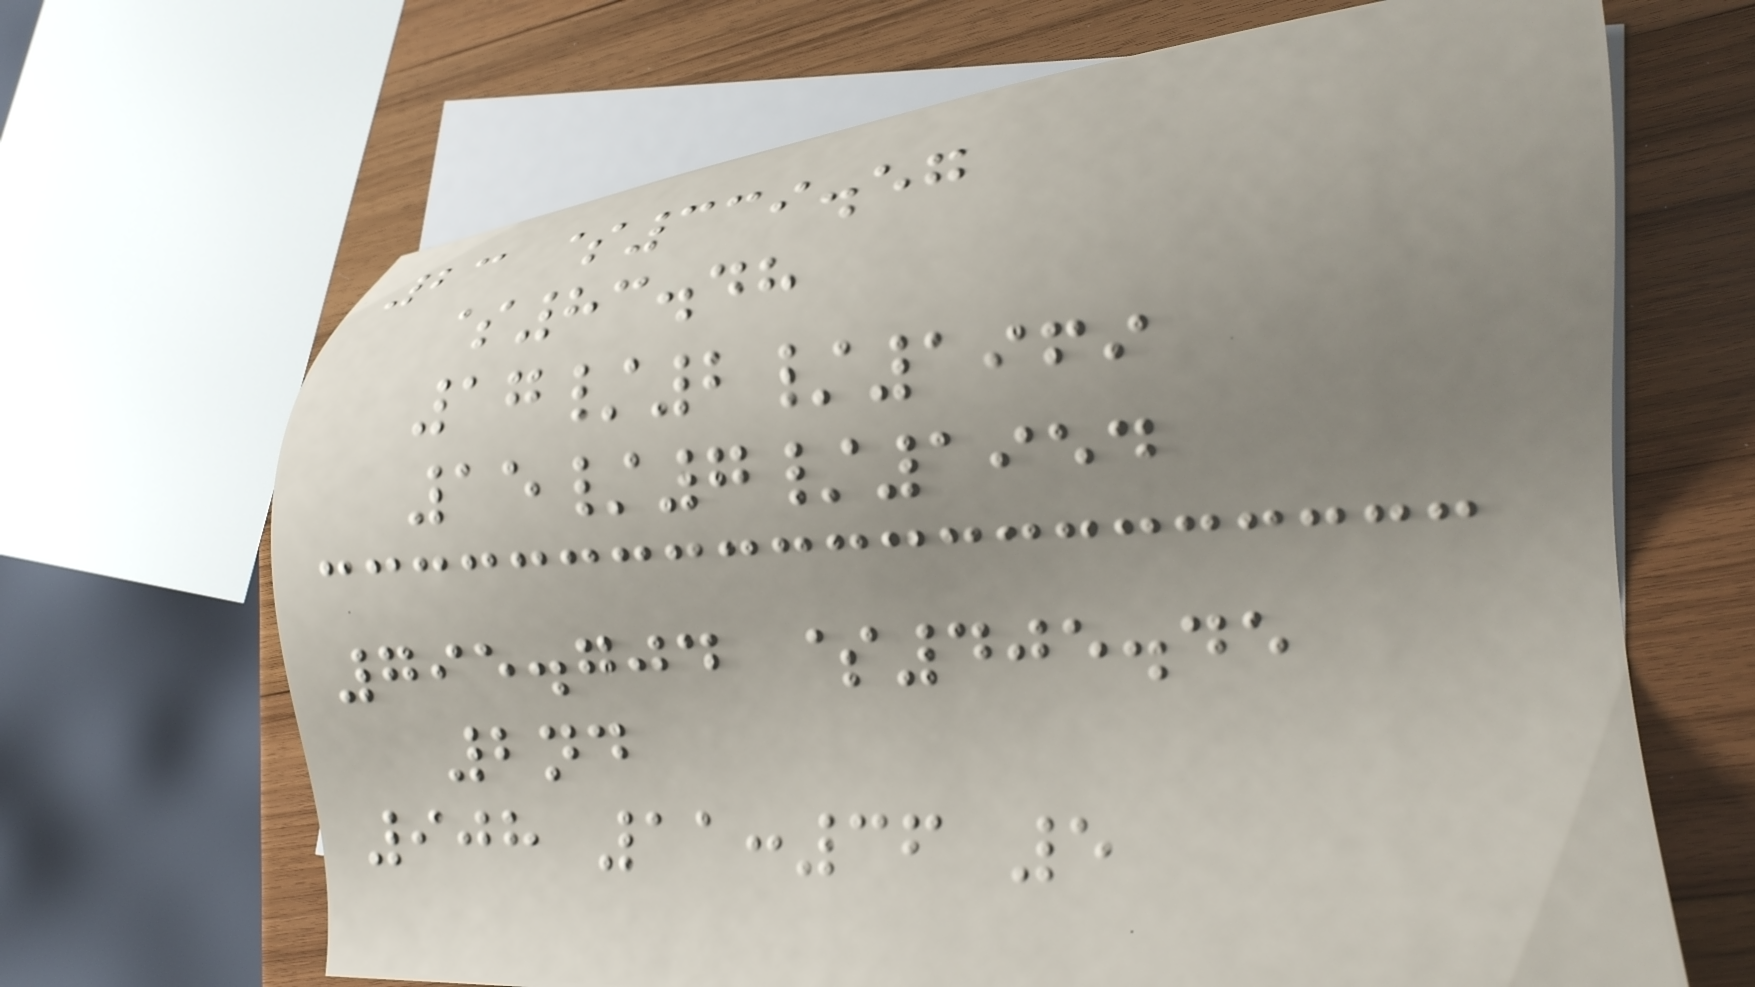23 $339.57
$83.48
17/2/1969
15/7/1954
795.704 $405.45
2nd
908 11:36 5
